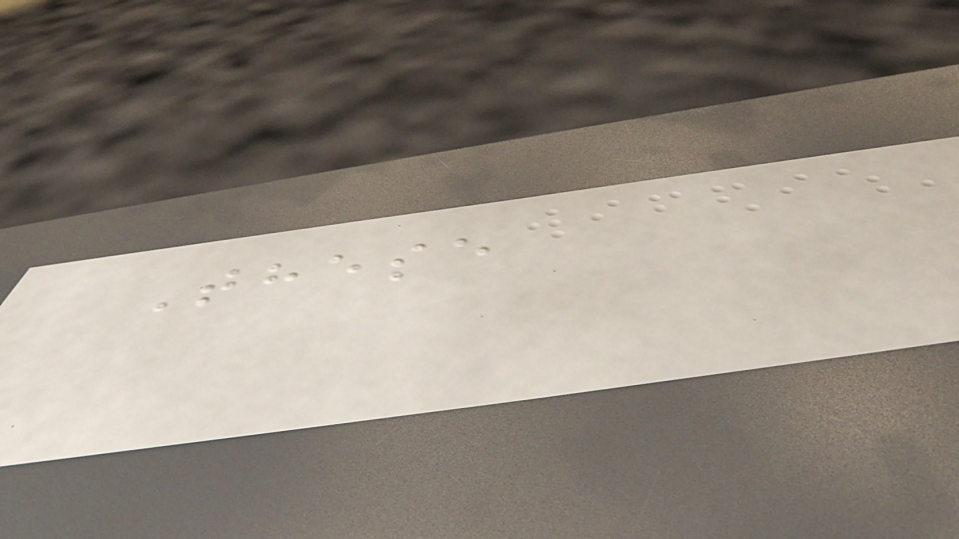These
